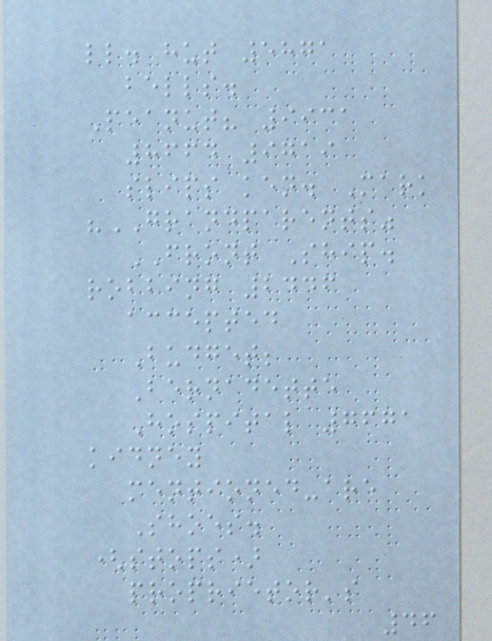ll. hut 5871
bells.
Peanut? 9931
8664 9719
slips ken. Mark
"GRANDPARENTS"
FRONT Ship.
robbing 2446
accepted
Budget;
Bernadette
Hospital 7671
kidney
mentioned-are
Shoes.
(stops)
proprietor's
46
